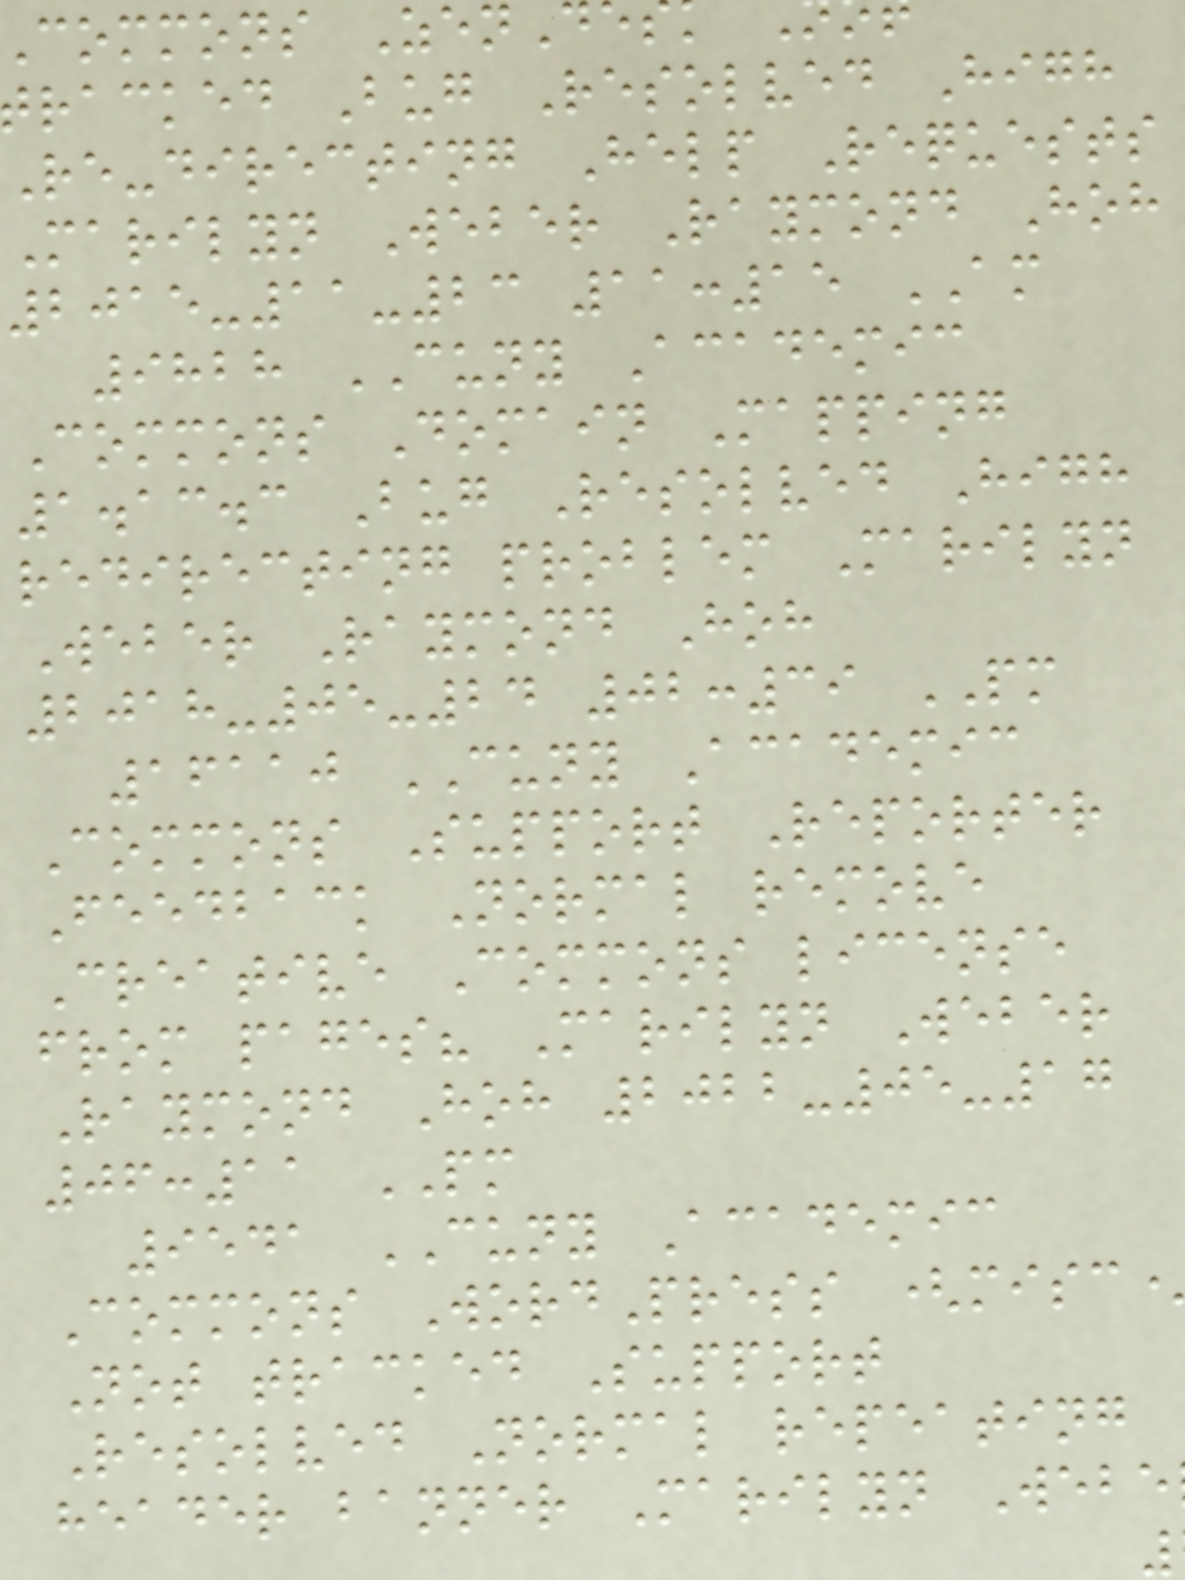commons ZenD
racked Bug Resolved High
Re-directing Help Requests
Marilyn Weber Raymond Hoh
2015-11-23 11:15 AM
9828 CUNY Academic
Commons Domain Mapping
1.13.3 Bug Resolved High
redirecting problem Marilyn
Weber Raymond Hoh
2018-05-24 02:39 PM
16110 CUNY Academic
Commons Support Reporter
Feedback Normal remove
Creative Commons license
from pages? Marilyn Weber
Raymond Hoh 2022-05-17
06:11 PM
9541 CUNY Academic
Commons WordPress (misc
Not tracked Support
Resolved Normal repeating
header banner Marilyn Webe
